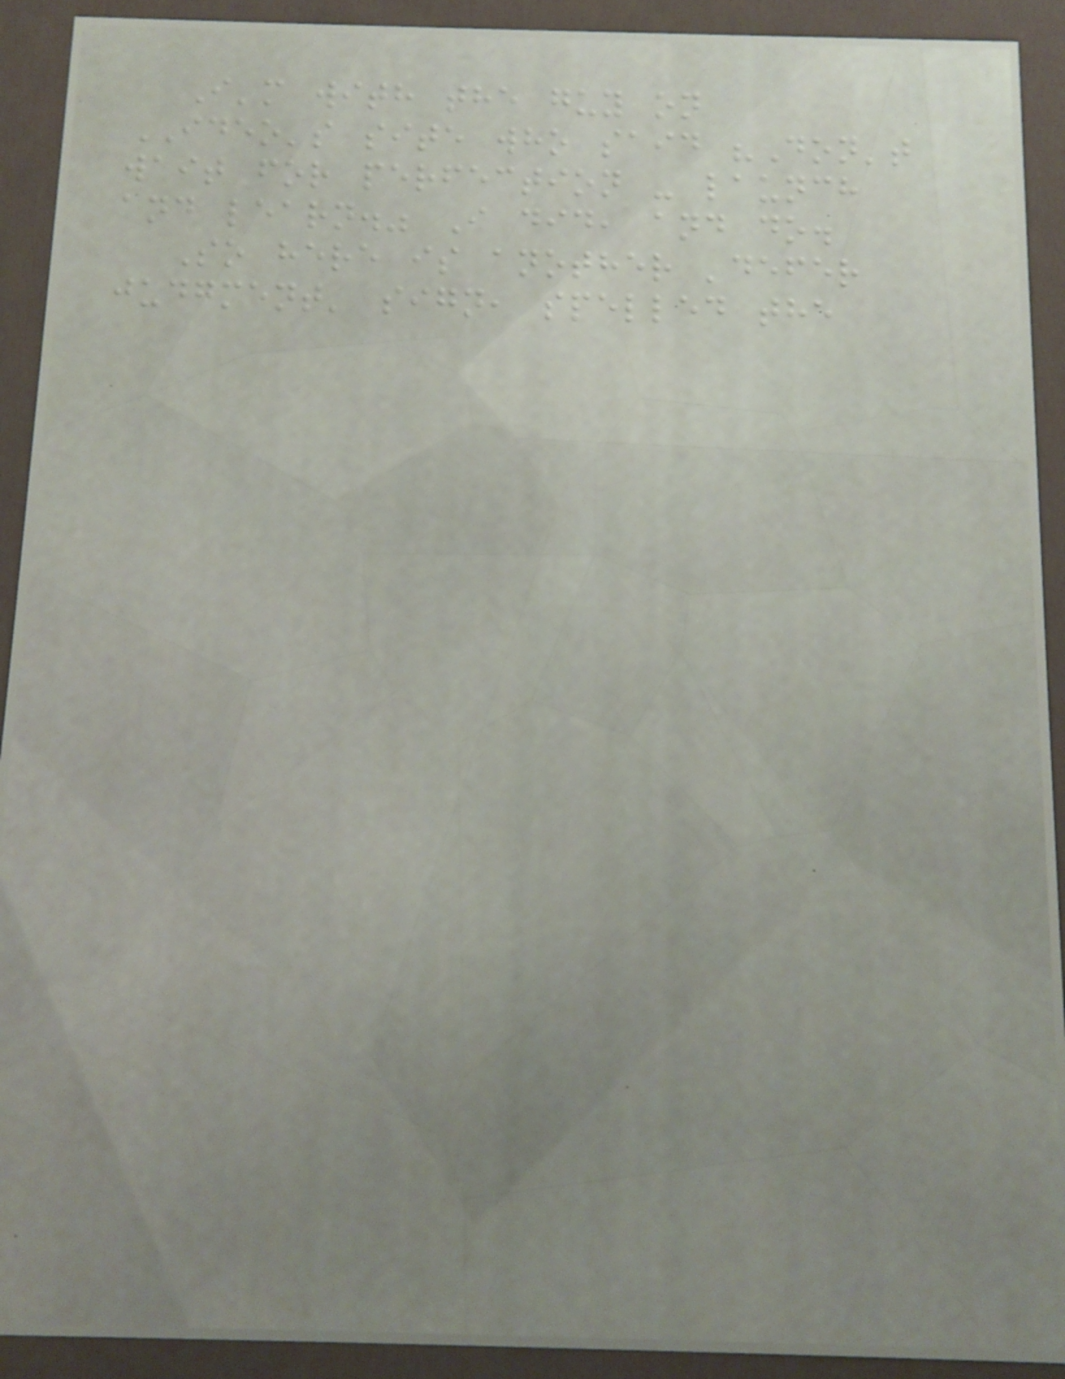I'm with the guy on
IDEO's site who said "Don't
wait for perfection - launch
and learn." I did, and do.
So here is another 'defer
judgment' sign, spelled the
